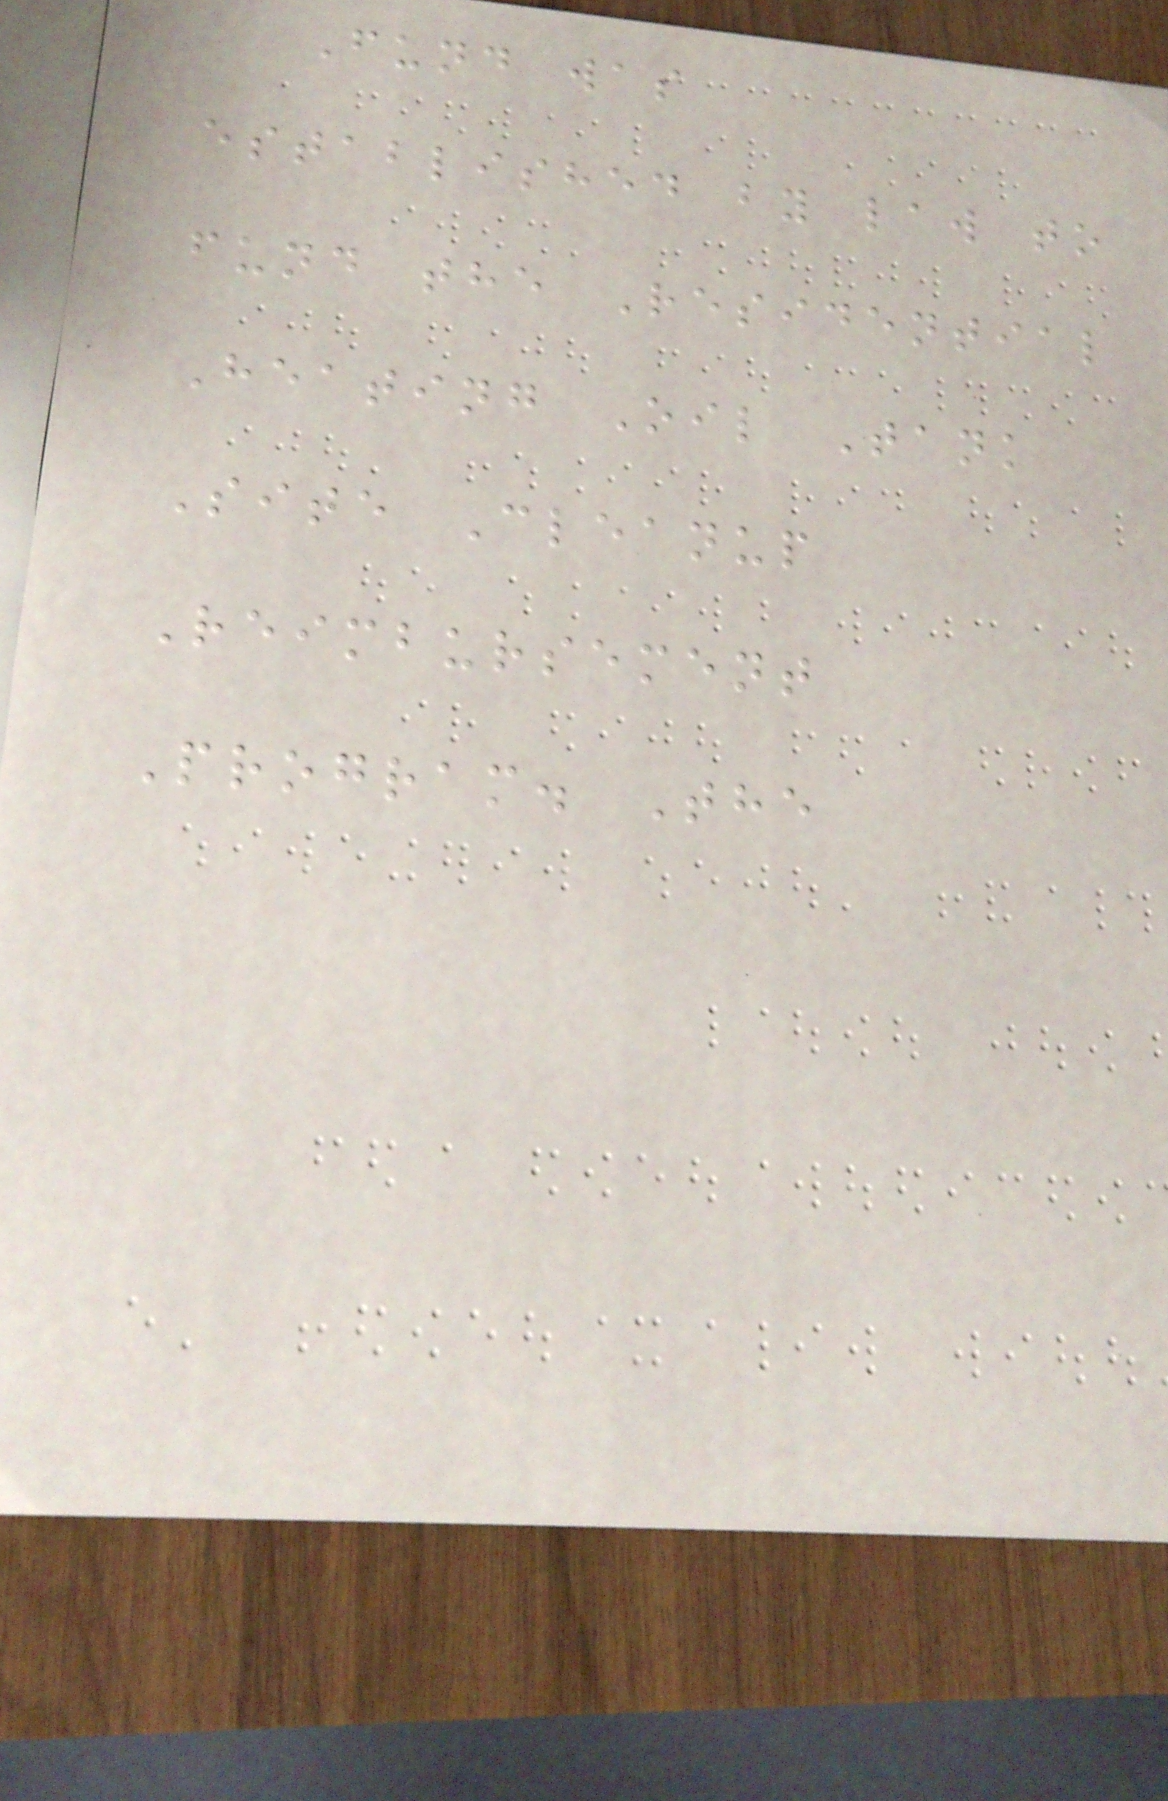Fund was
established by law to
fund the Residential
Heating Oil Tank
Site Cleanup
Reimbursement
Program. The
